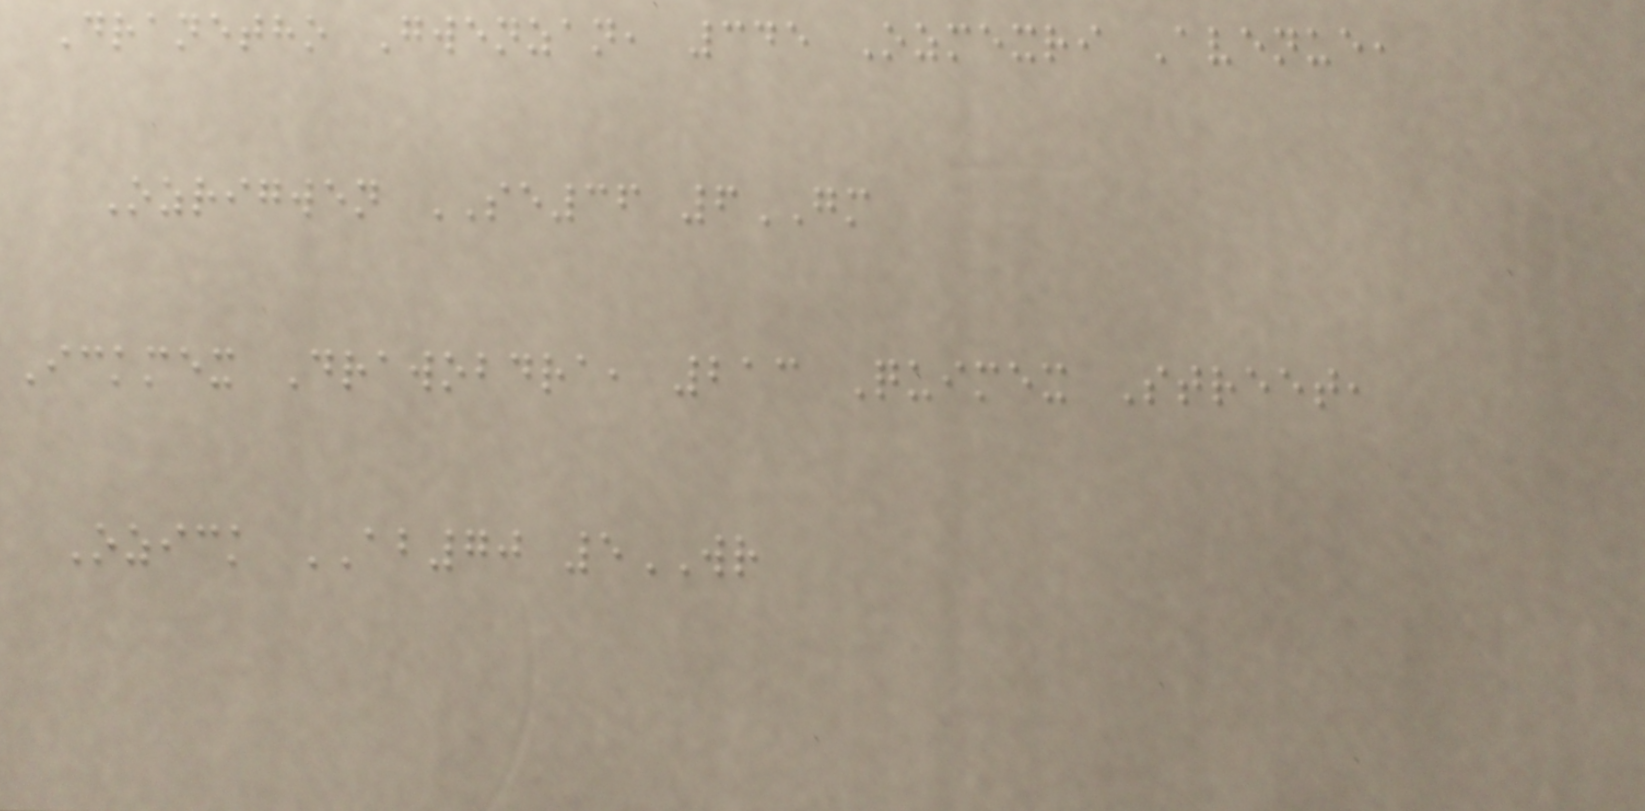Dranetho Gwenzan, 345 Ozmexri Avenue,
Ozrigwen SE36 6GM
Ickmex Drawobdra, 213 Quimex Street,
Ozick AB70 5WR
